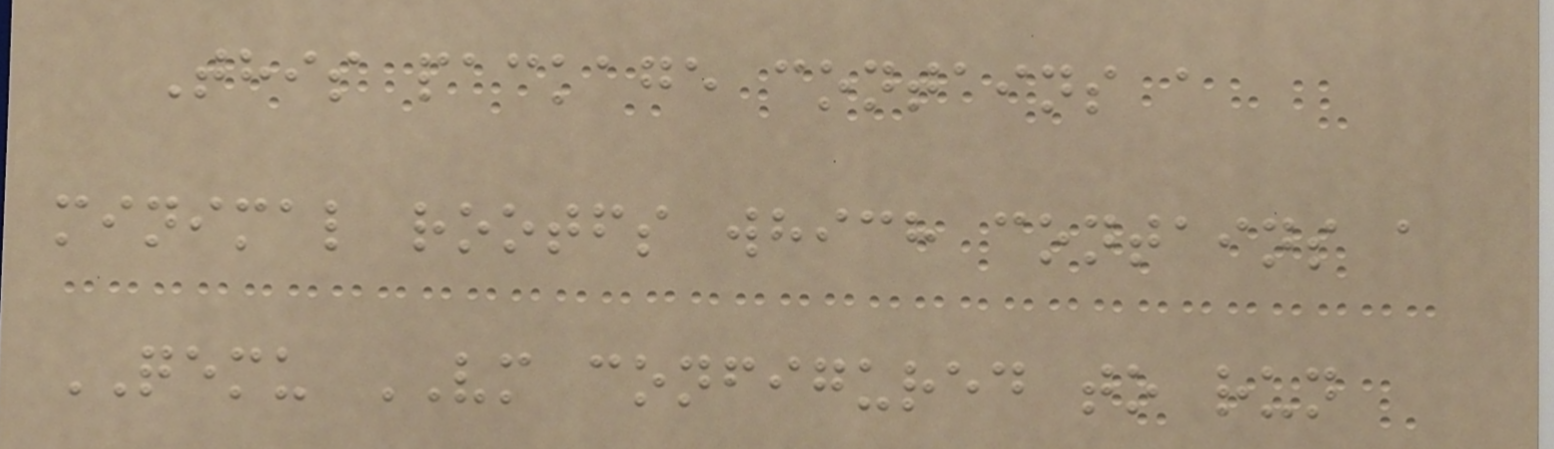This package contains a
minimal rootfs which contains a
QEMU VM configured to run
